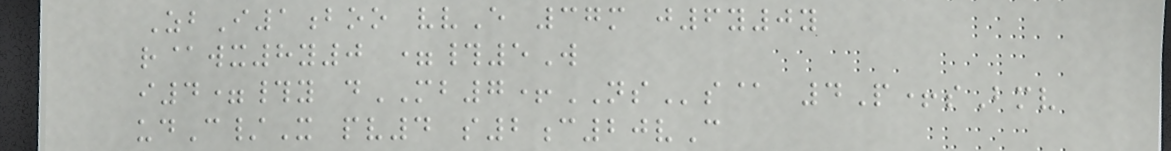ZbI1boo vvE 37m j6y0y
r@wx8y0 =#5W
i4=#y dMB7+NSs@ 4P+sBmv
udC/X pv4 s2c20vC
